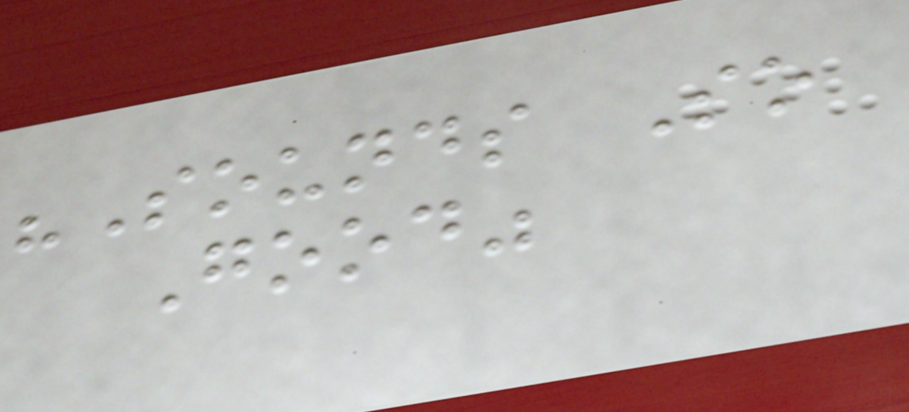"Sounds So
Good"
